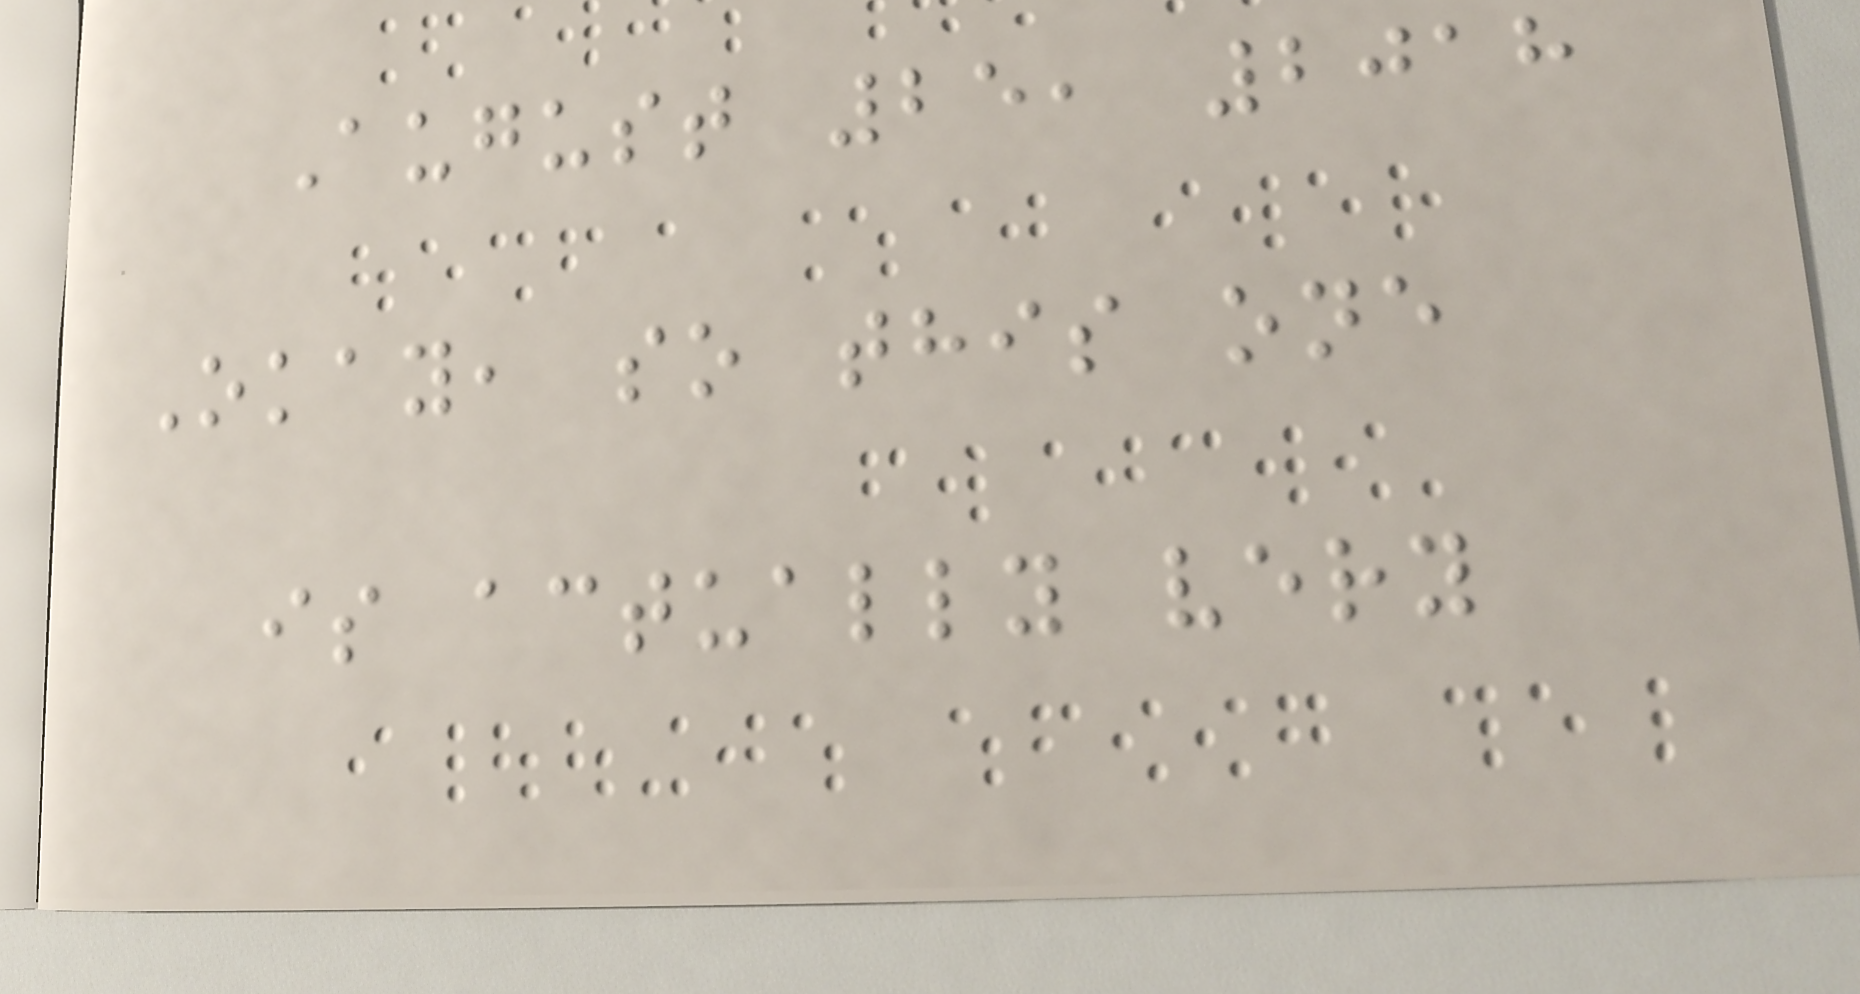August 25, 2018
Okay, so this one
is actually very
